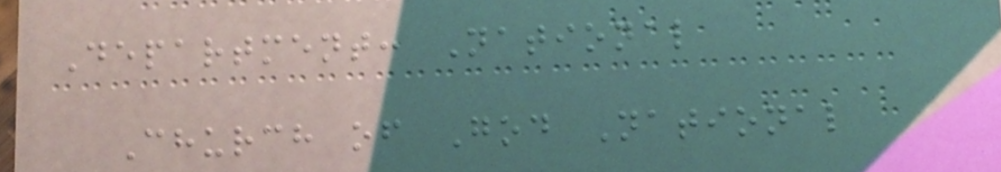Department: National
Church of God National
